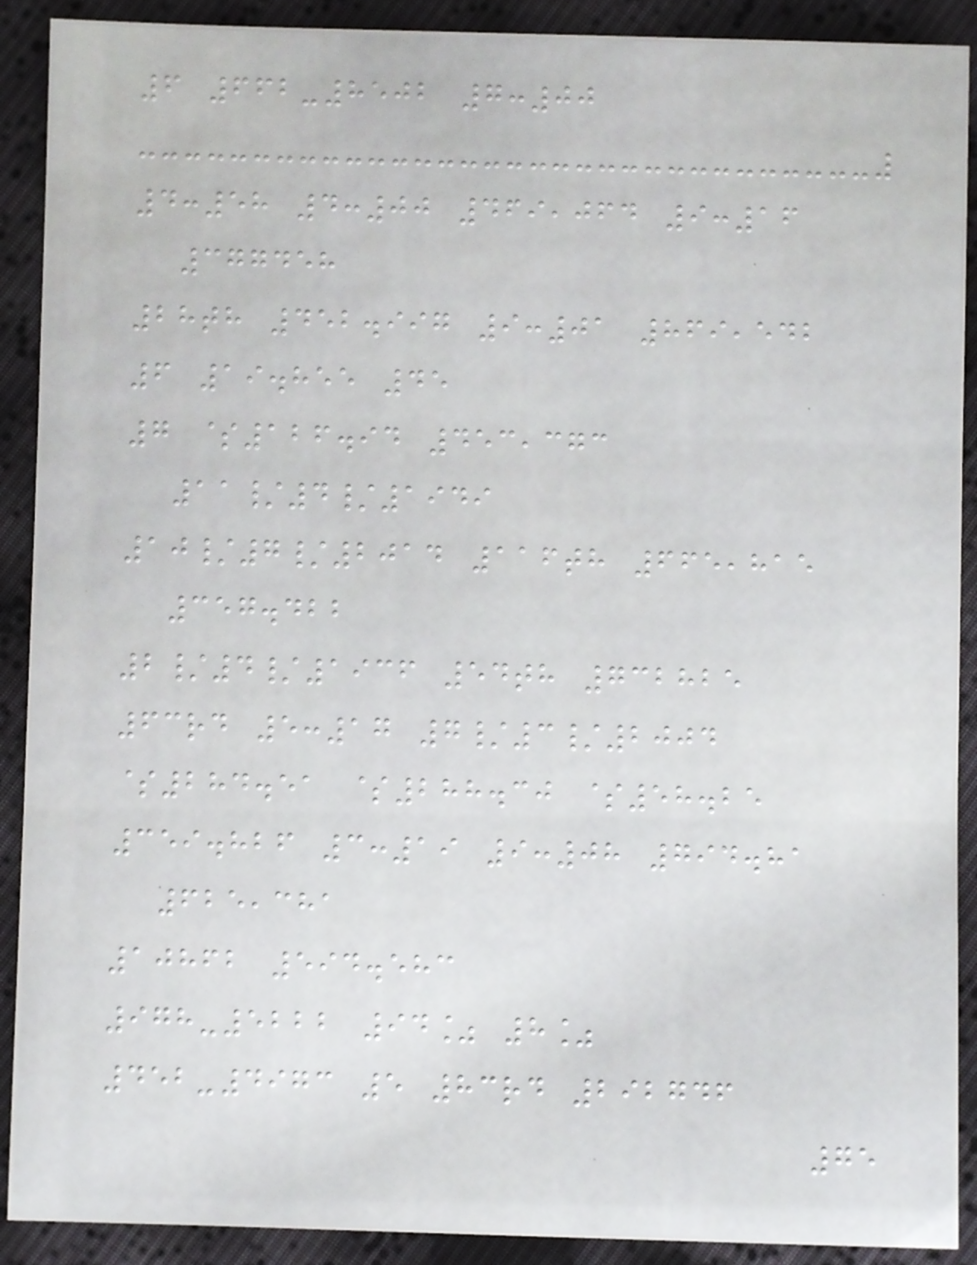6 662-8502 7:00
4:58 4:00 469,064 9:16
377458
28th 452.997 9:01 869,542
6 19.855 45
7 $126.94 453,373
11/4/1949
10/7/2014 116th 665,815
357.422
2/4/1936 54th 732825
63rd 5:17 7/3/2004
$284.51 $288.30 $58.25
359.826 3:19 9:08 794.81
625,381
10862 594.583
978-5222 94% 8%
452-4973 5 83rd 292746
75
